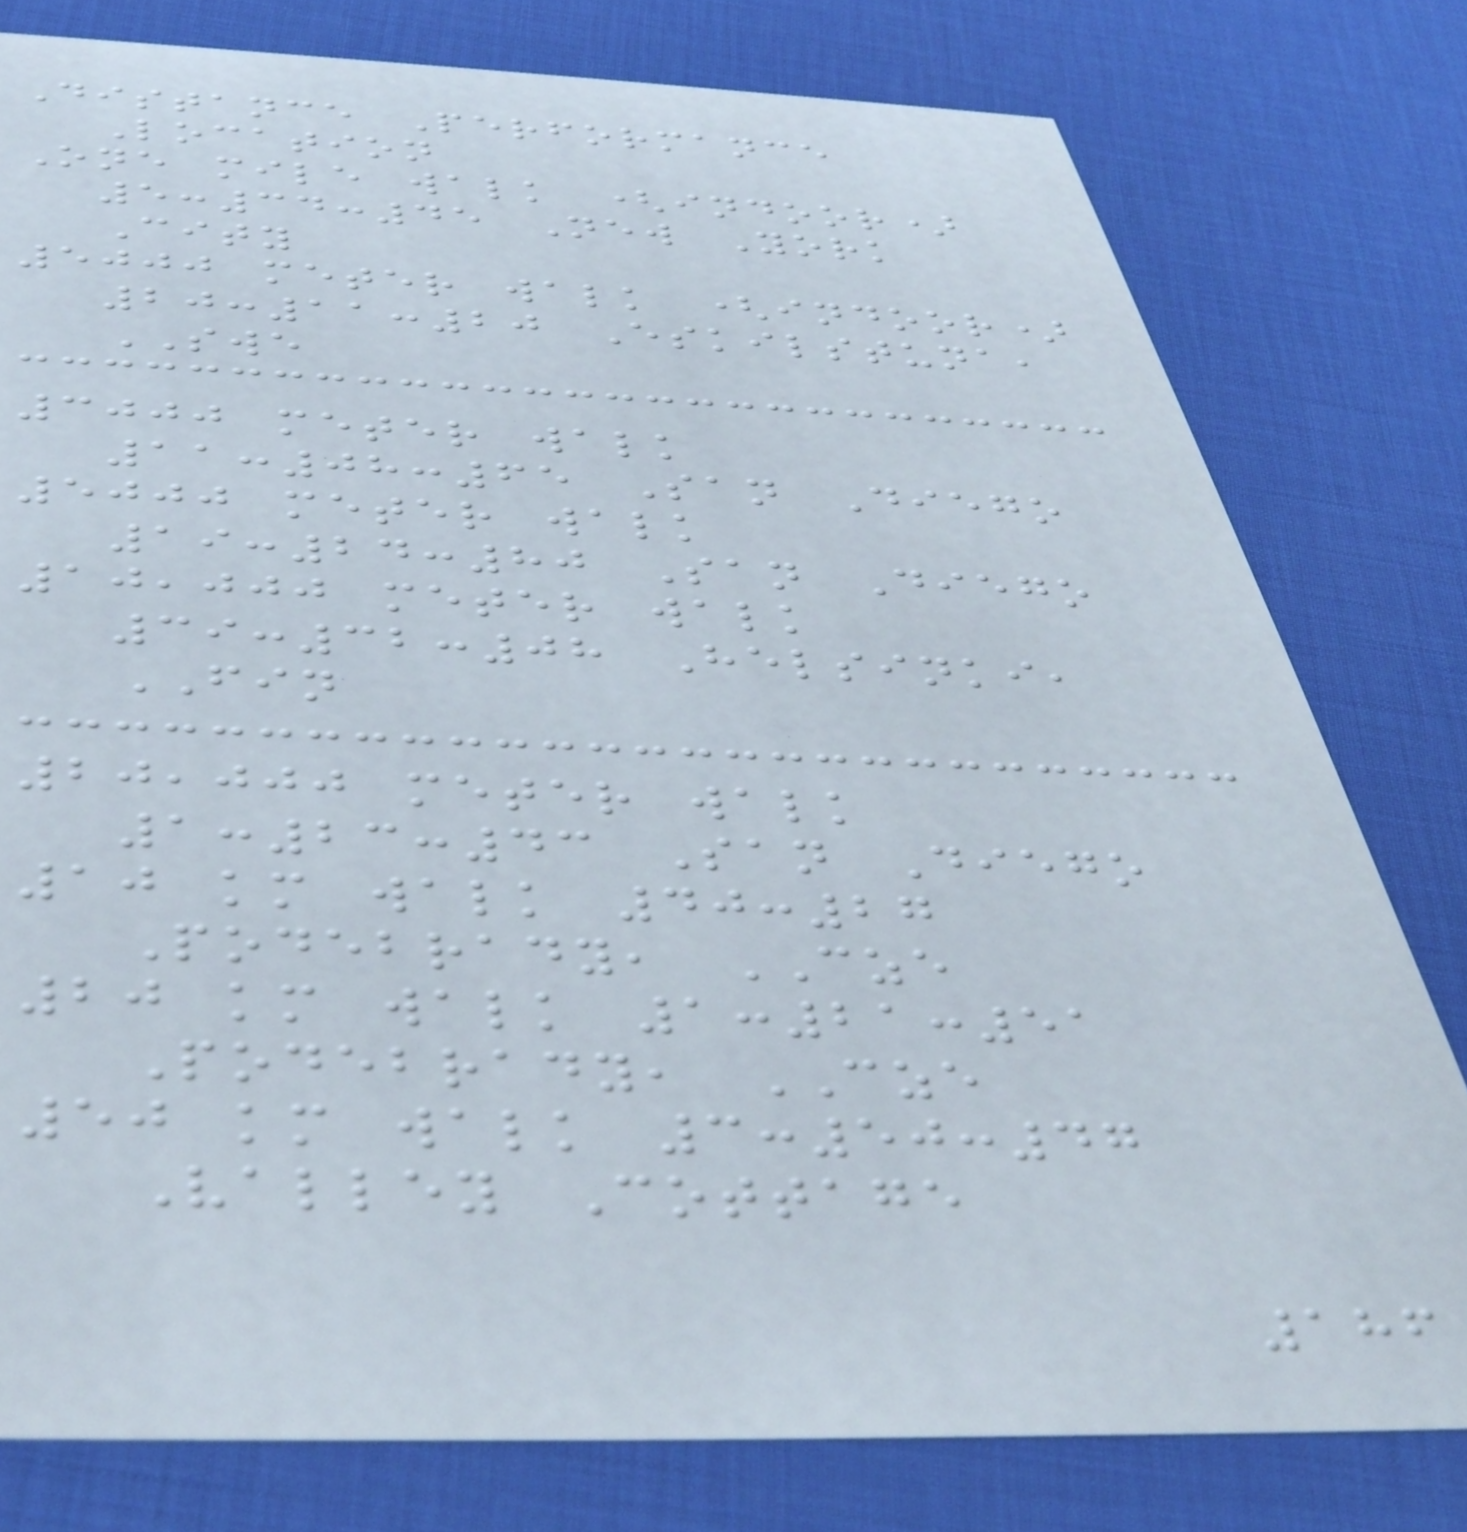Distance Performance
Location
One mile walk (indoor)
5:34:45 New York
City
5000 meter walk (indoor)
20:11:20 Eskilstuna,
SWE
3000 meter walk
11:08:65 San Diego
5000 meter walk
19:24:80 San Diego
10,000 meter walk
39:32:08 Helsinki,
FIN
20,000 meter walk
1:23:43 San Diego
10 km walk 40:27
Podebrady, CZE
20 km walk 1:21:51
Podebrady, CZE
50 km walk 3:50:47
Valley Cottage
186
